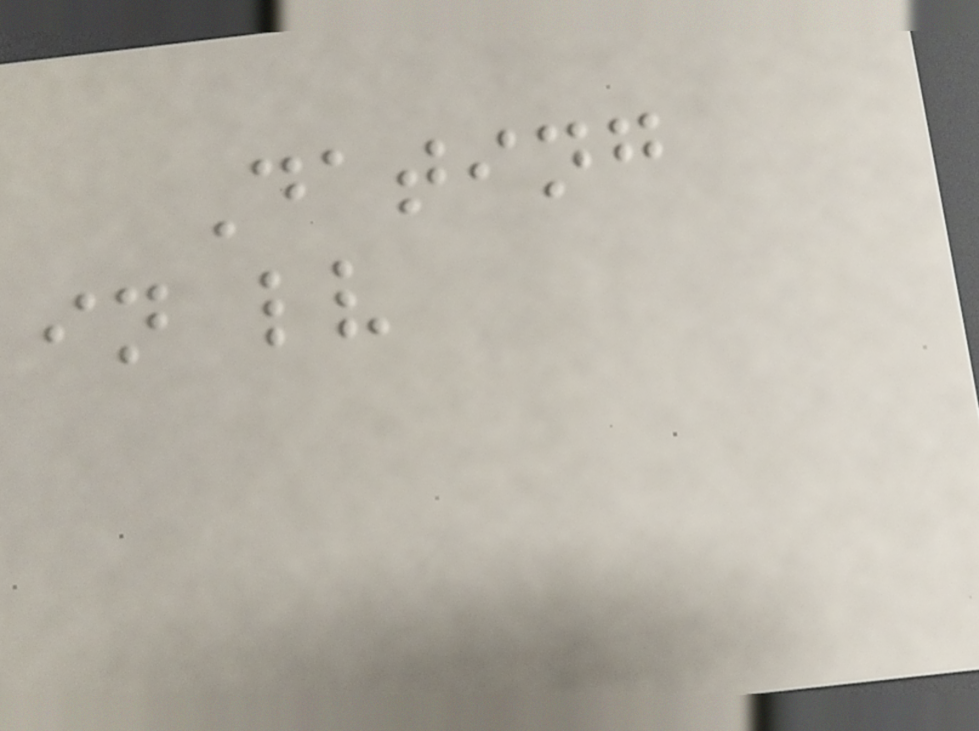Dating
in lv
